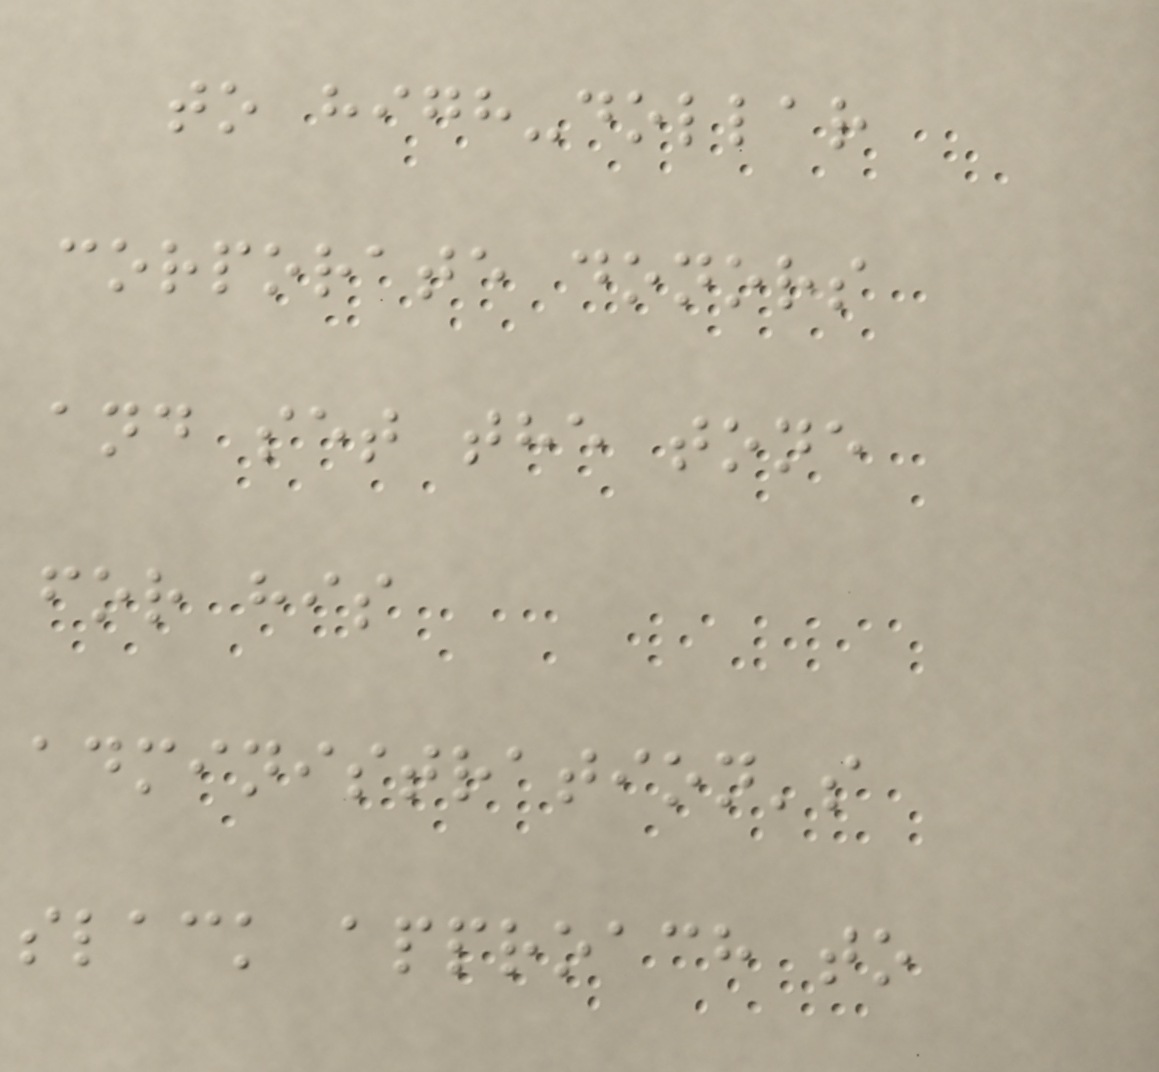to high-dollar
corporate donors
and set the tone
for his
administration's
slack approach to
